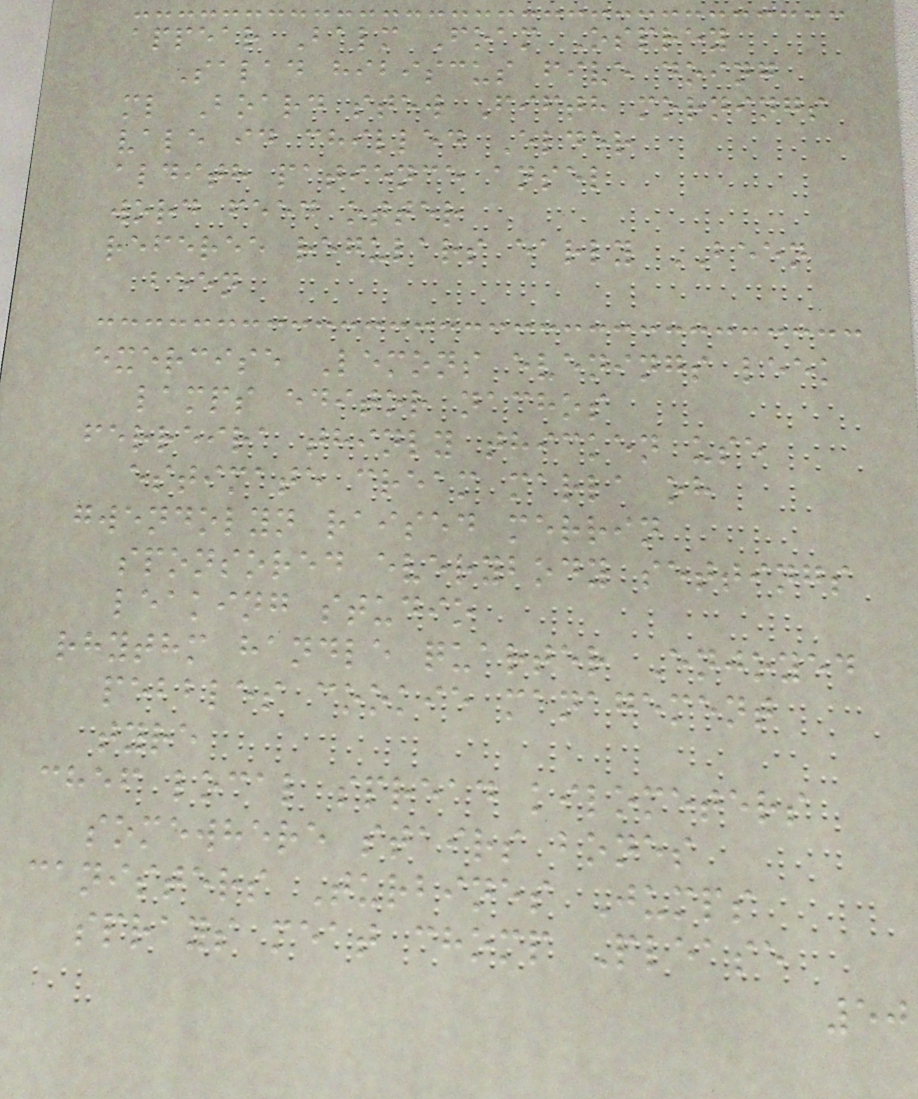appear Balm Foam Osprey
Salad hibiscus five doing
ml Board stew Fifth mornings
vale id chilled Elder
aldith patience ansel
word feed otter
referee regulars early BEEN
been
exercise Lemons evenings leek
lamps editor nachos
ferreira thinly thicken use
estimate cream marla oh
gwendolyn raised merrin
sponsored everybody settings
leaking studio
rhythm handle quarter Enjoyed
pebbles cookie management
tyre
chef local spread kilometers
somewhere stairs bones
canisters Turbines Jumps
sprays meat chomp Please
50
